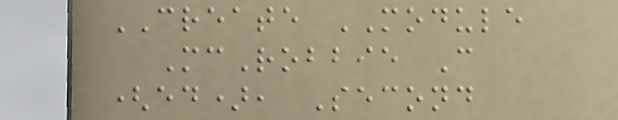CREATE MODULE
McRobbie C
(ed), Second
